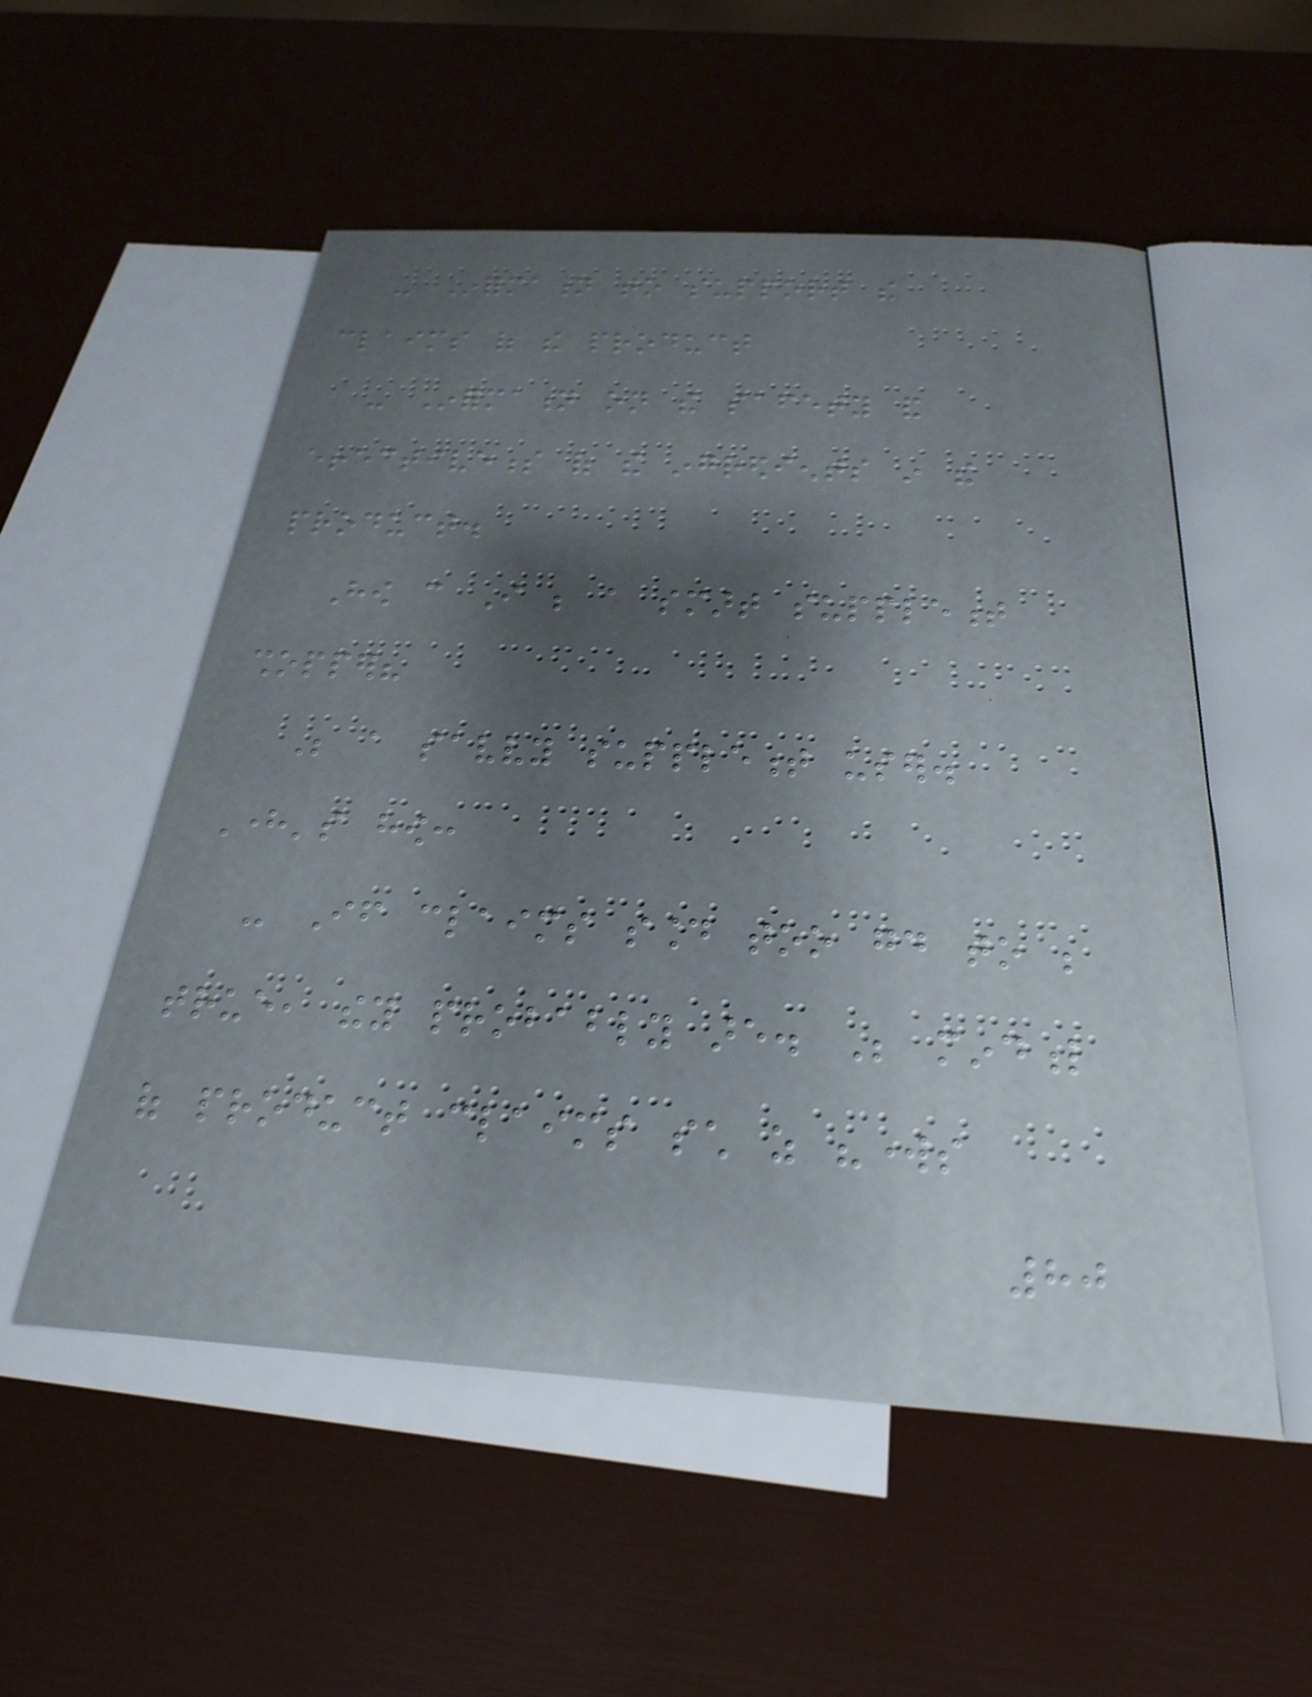- Information to support the
claims of the product
- Information on the safety and
effectiveness of the ingredients in the
product.
How can I be a smart supplement
shopper?
Be a savvy supplement user.
Here's how:
- If claims sound too good to be
true, they probably are. Be mindful
of product claims such as "works
80
